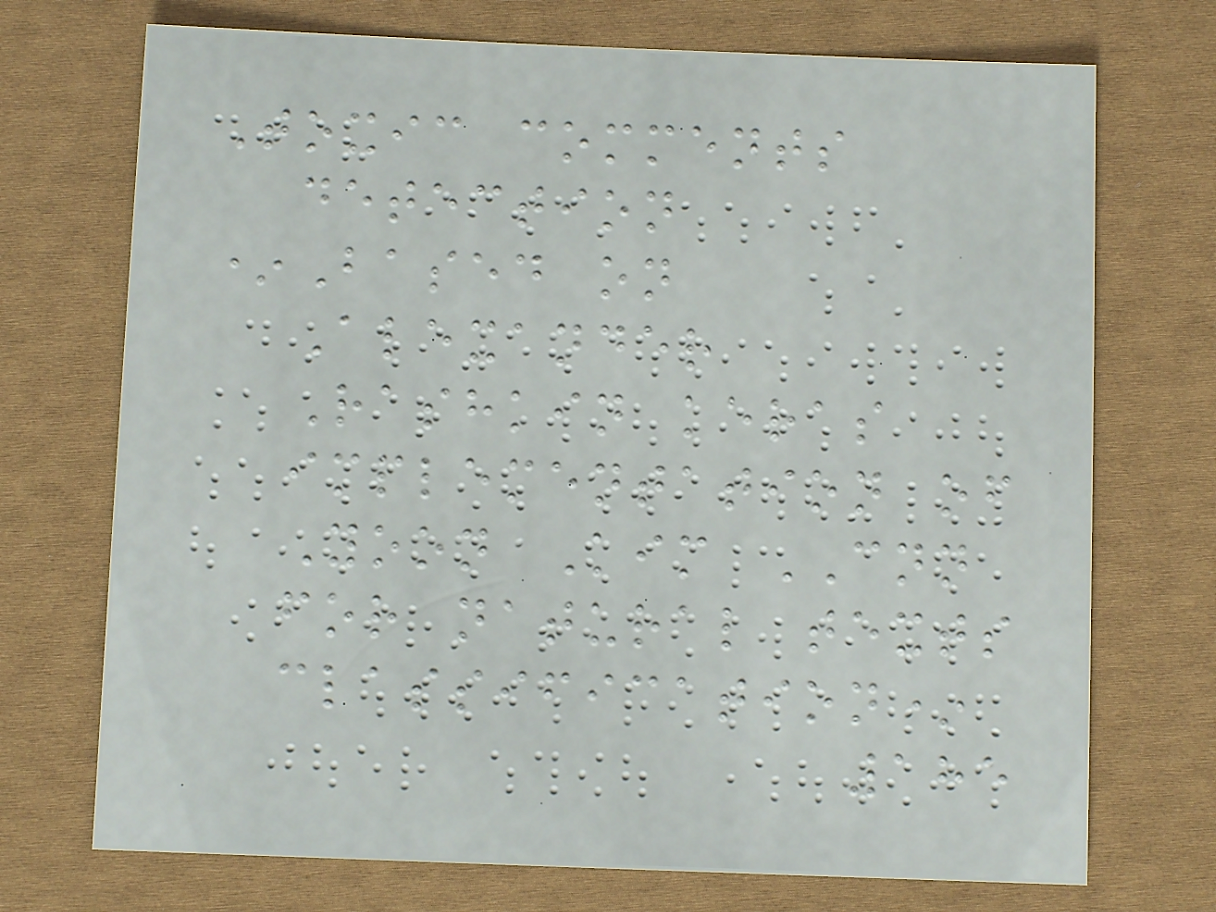Toxic comments
detection
*Based on
Alexander
Rashkin keras
implementation of
Yoon Kim CNN
for natural texts
classification*
185
